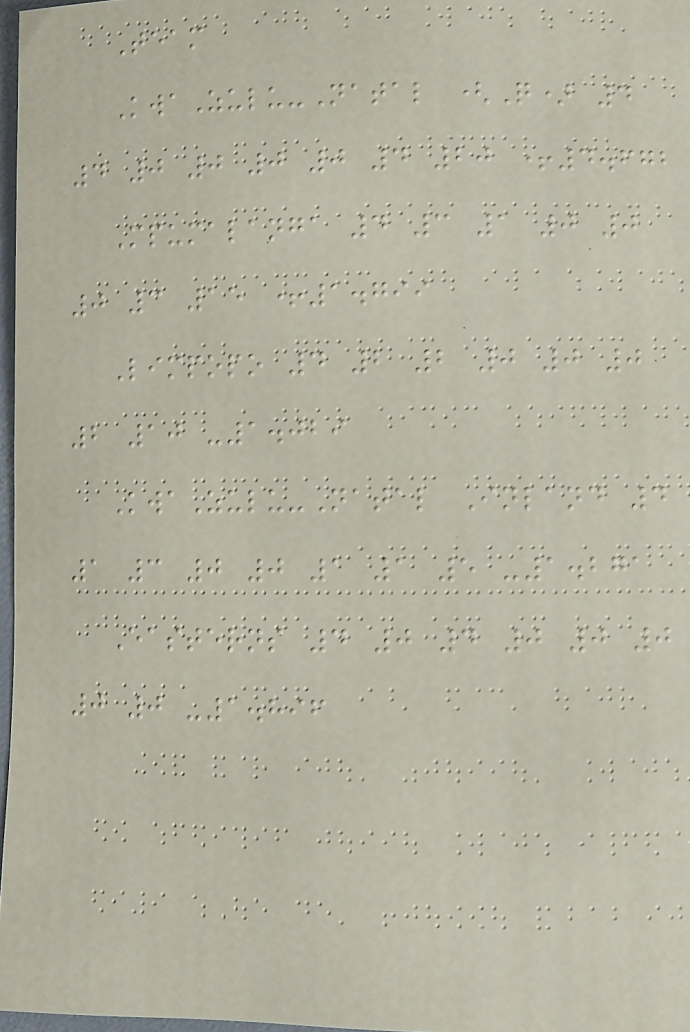Team
KwaZulu-Natal (Q) 4
4 0 0 0 0 4 20 +4.672
Mpumalanga 4 3 1 0 0
0 3 15 +1.799
Limpopo 4 2 2 0 0 0
2 10 -1.029
KwaZulu-Natal Inland 4
1 3 0 0 1 1 5 -1.271
Easterns 4 0 4 0 0 0
0 0 -1.896
